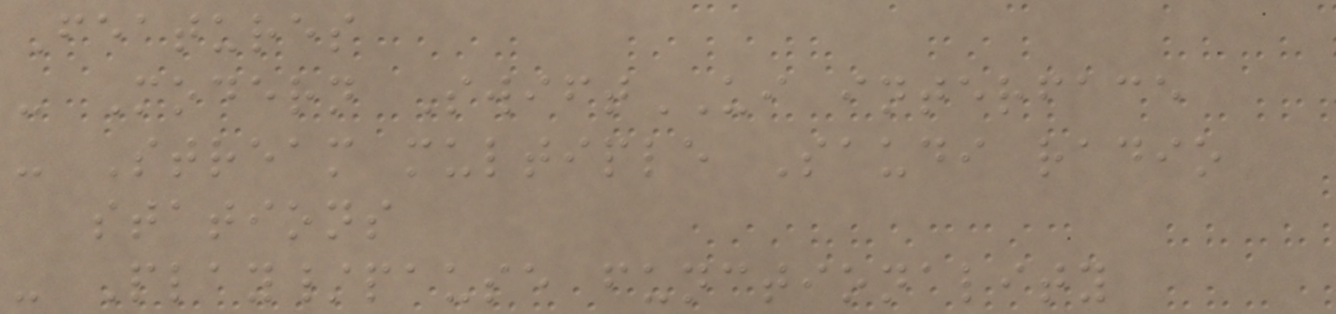Features
- Modern SwiftUI interface
- Stream multiple Saudi radio
stations
- Play/pause functionality
